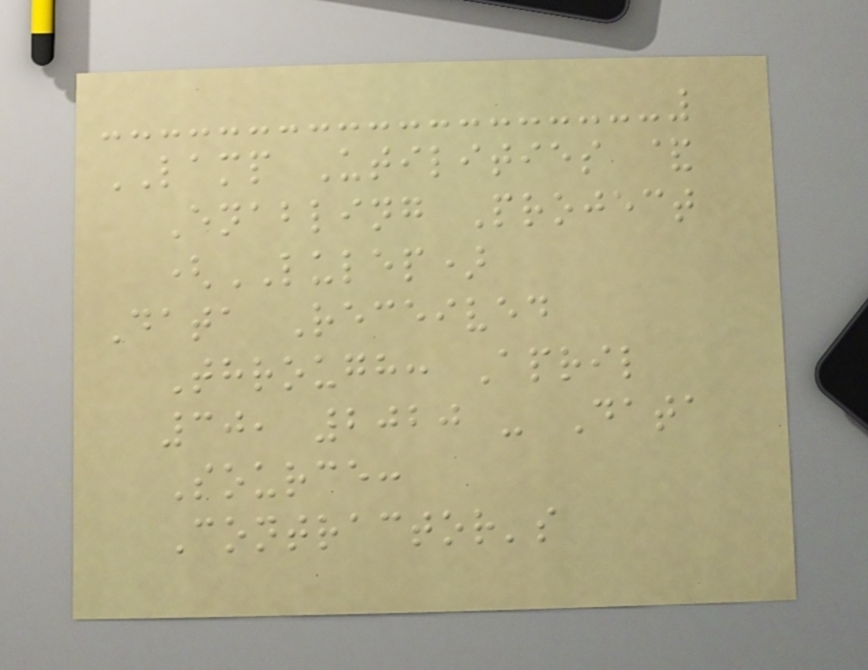LAMP Utilities &
Enabling Project
(LULEP)
Data Received
Through: April
30, 2020 - Data
Source:
Contractor's
